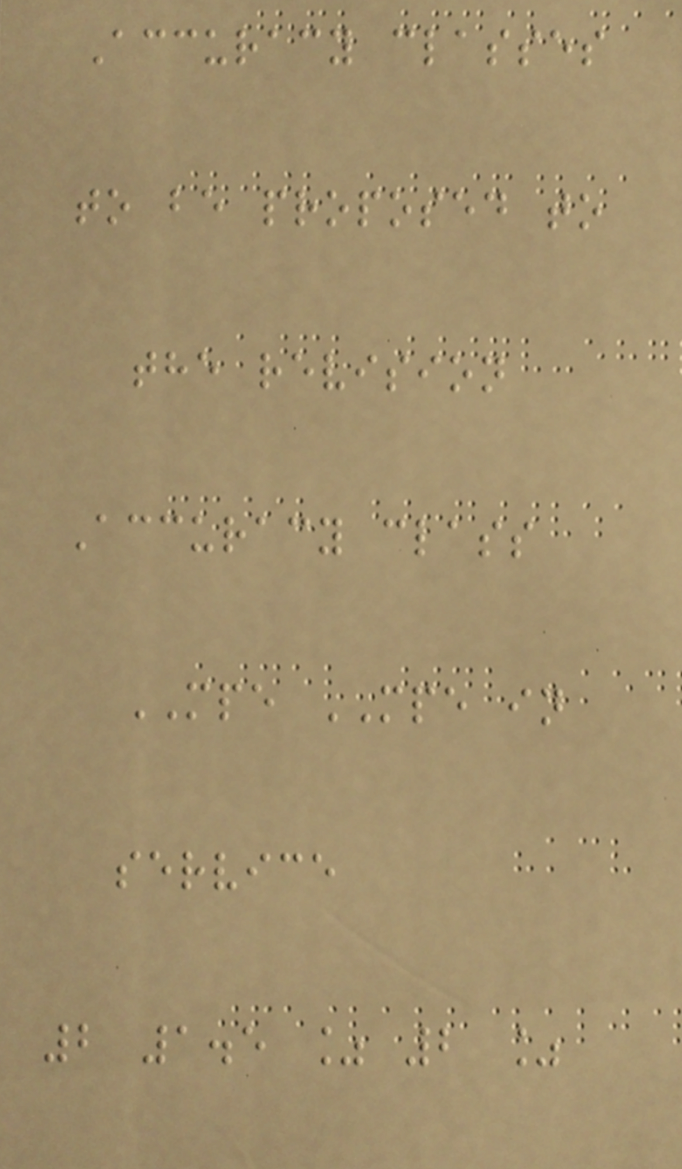Accuracy classes
to be proposed to
the revision
Accuracy class
MPE MPE in
service
2 1.5 % 2 %
